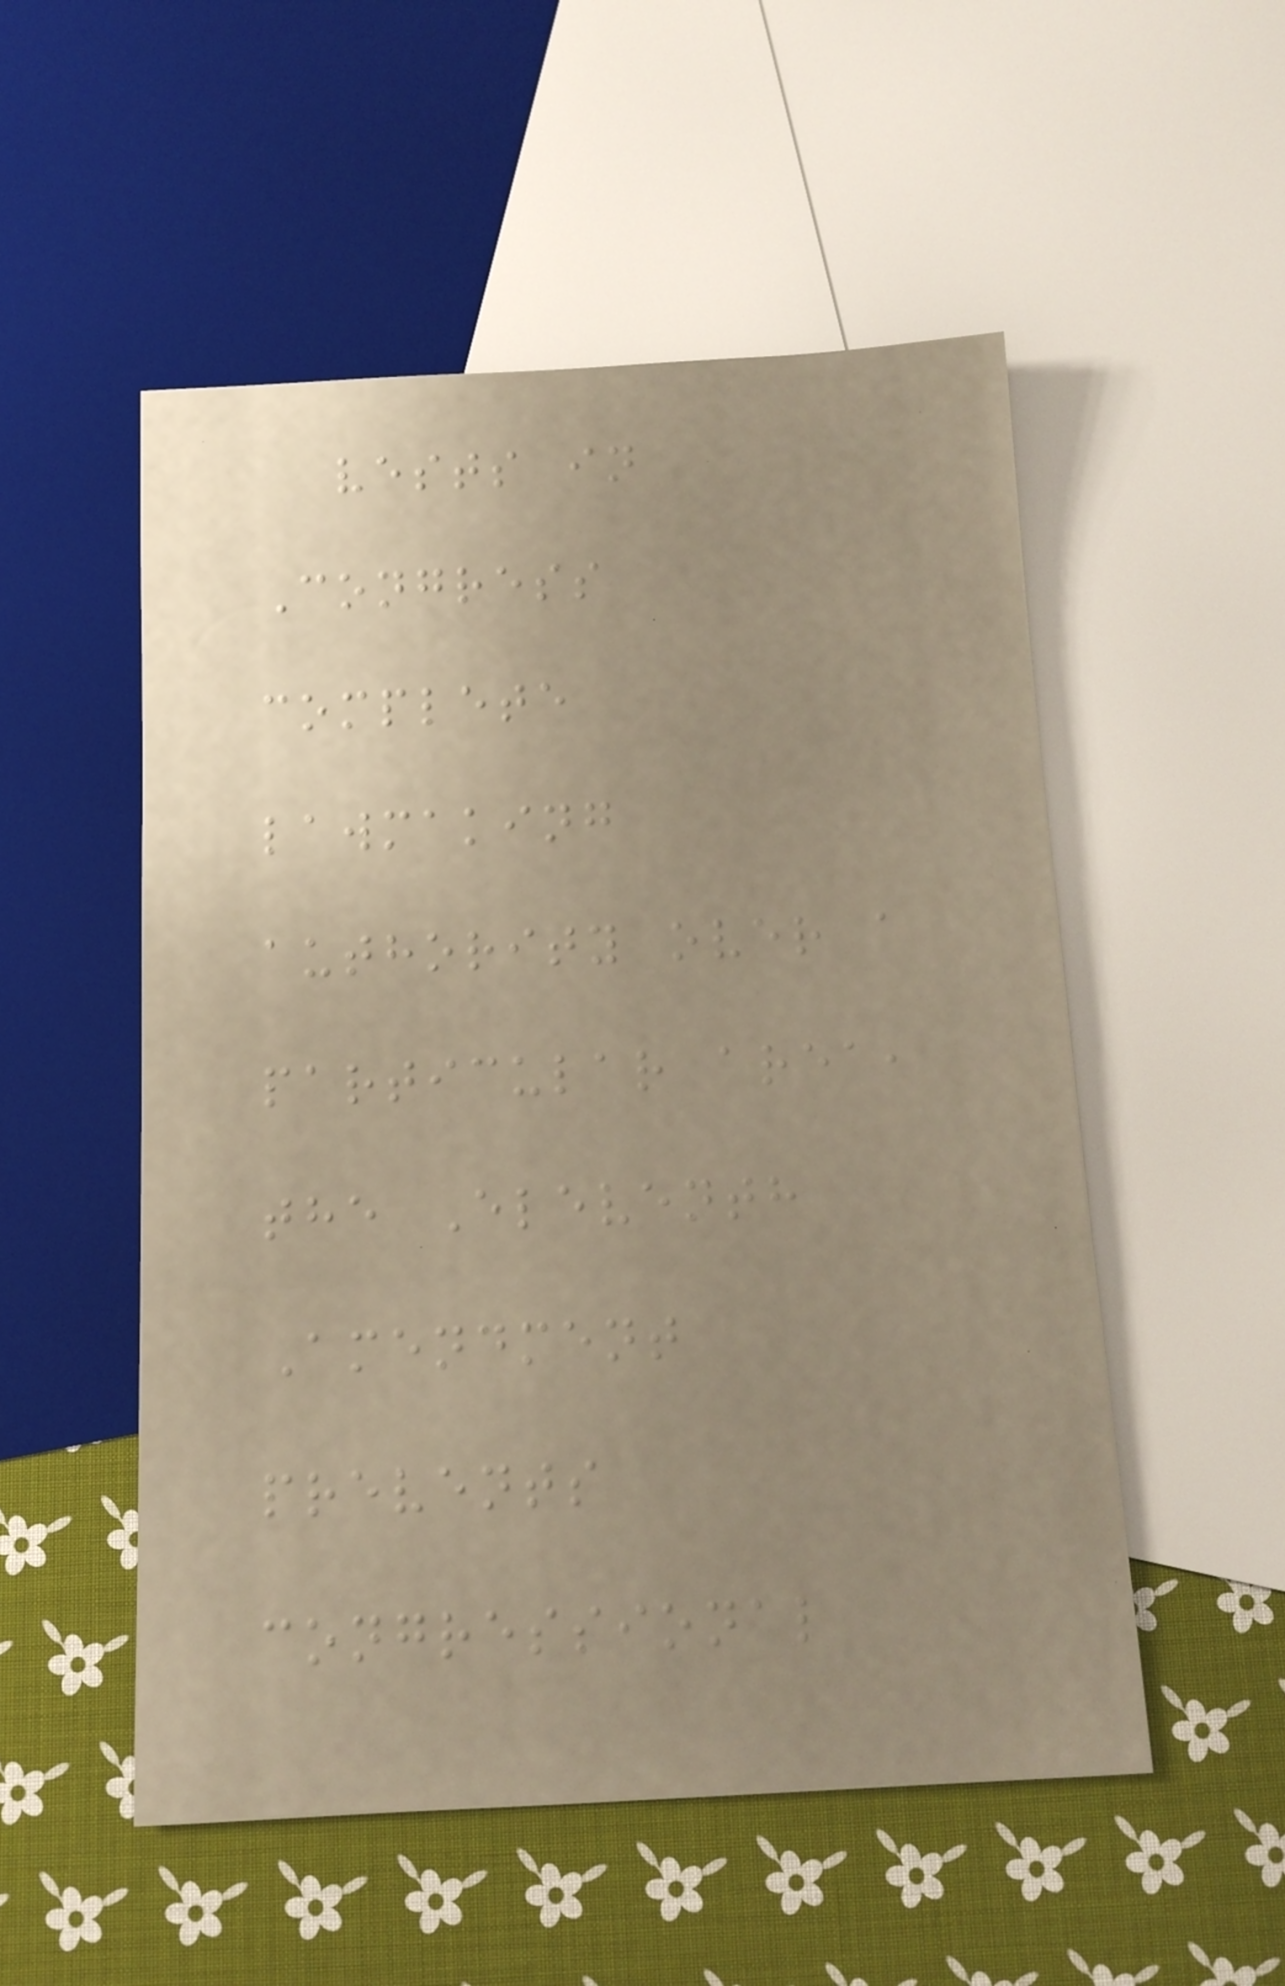vests in
Congress
complete
lawmaking
authority over a
particular area,
the Eleventh
Amendment
prevents
congressional
